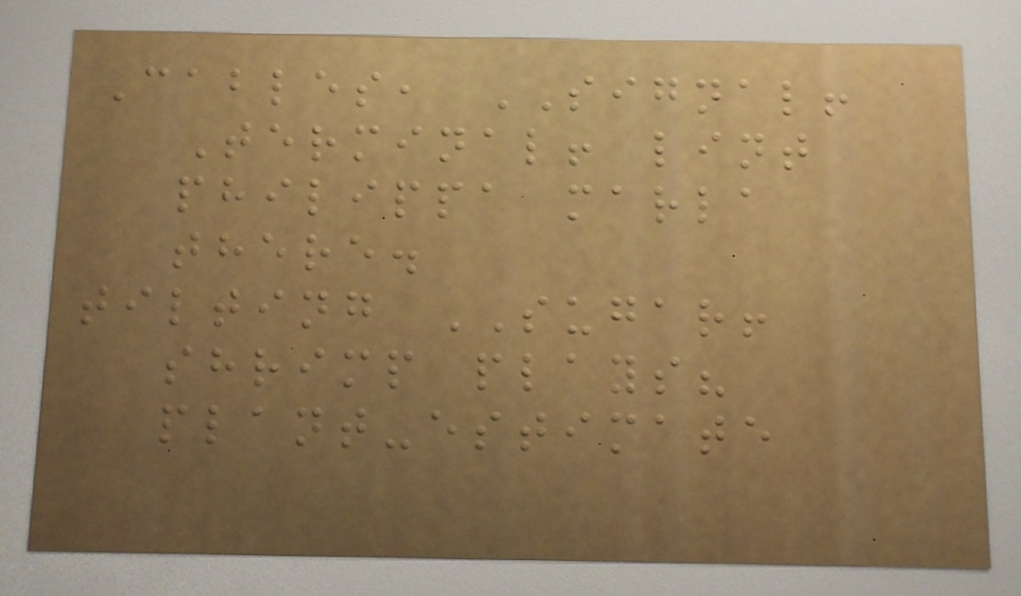Cables, SIGNAL!
Terminal! lint
philippa marla
there.
tilting SUGAR!
shrimp plays?
plant-estimate
